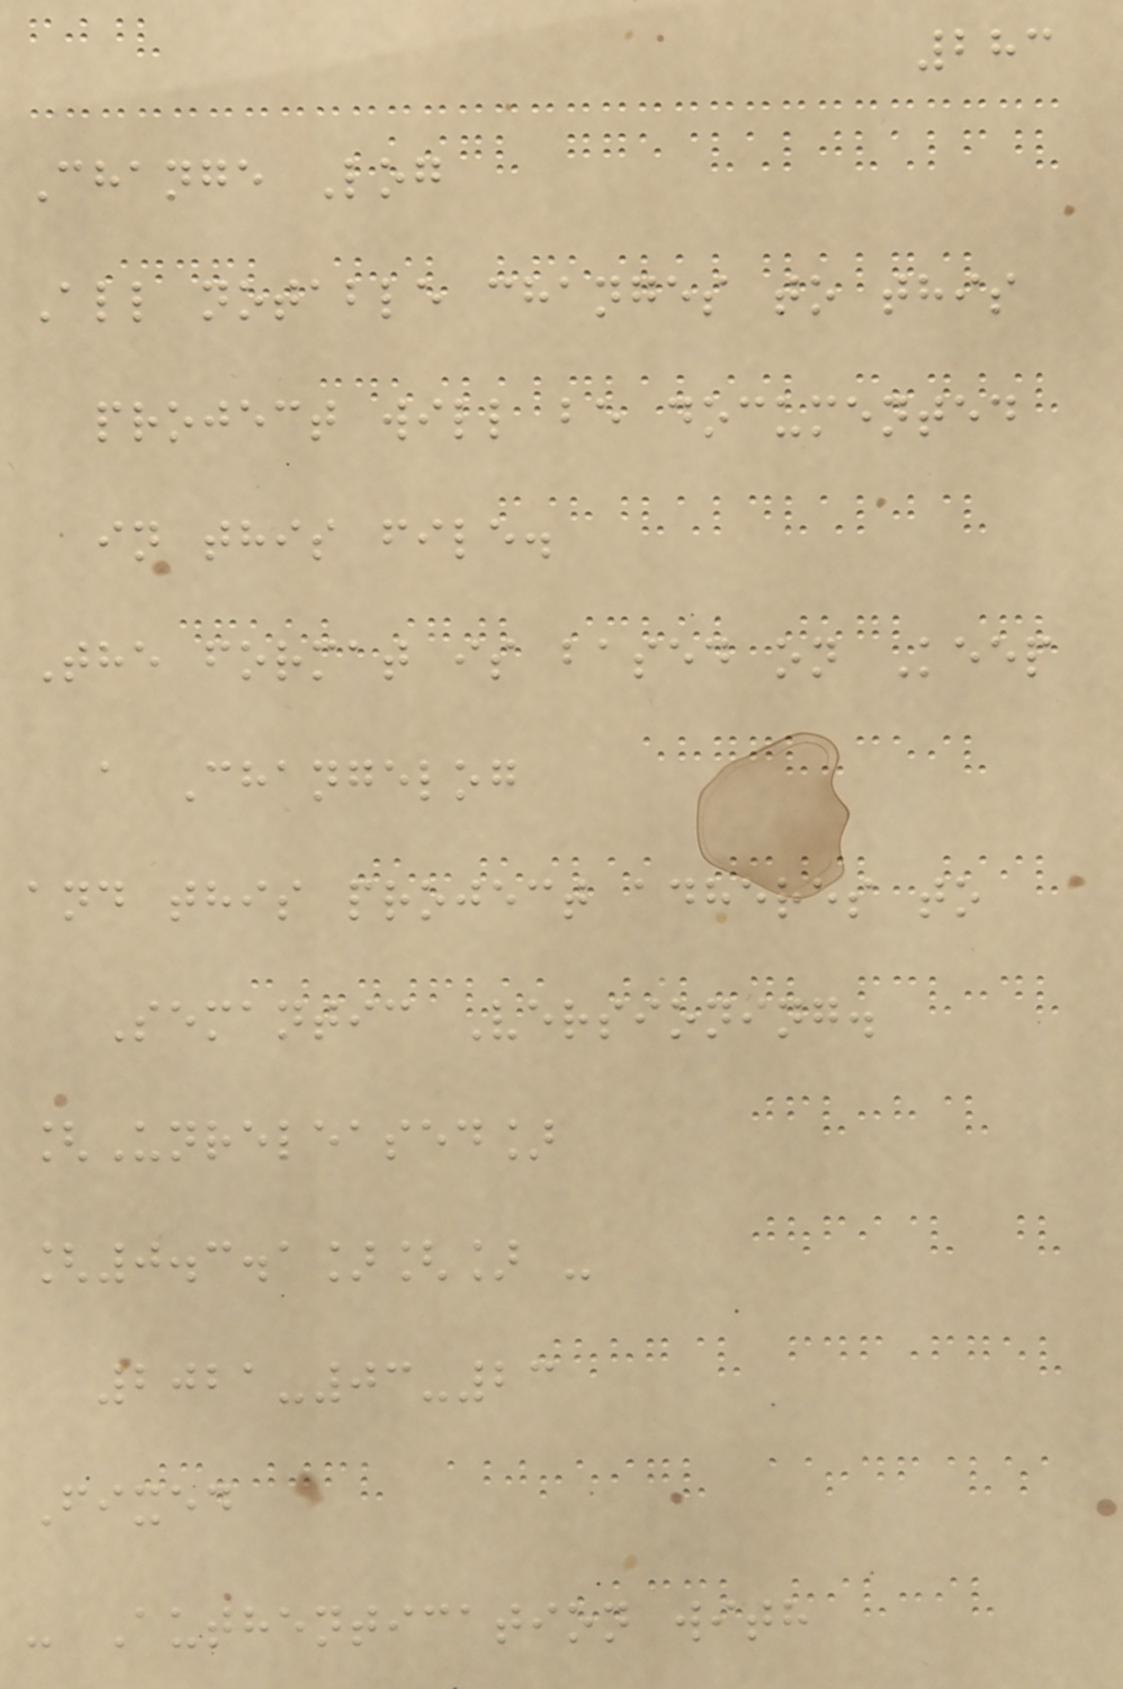283
Change Log
All notable changes to this
project will be documented
in this file.
The format is based on Keep
a Changelog
and this project adheres to
Semantic Versioning.
[Unreleased]
[0.3.1][] -
2021-03-23
Fixed
- Authentication with
